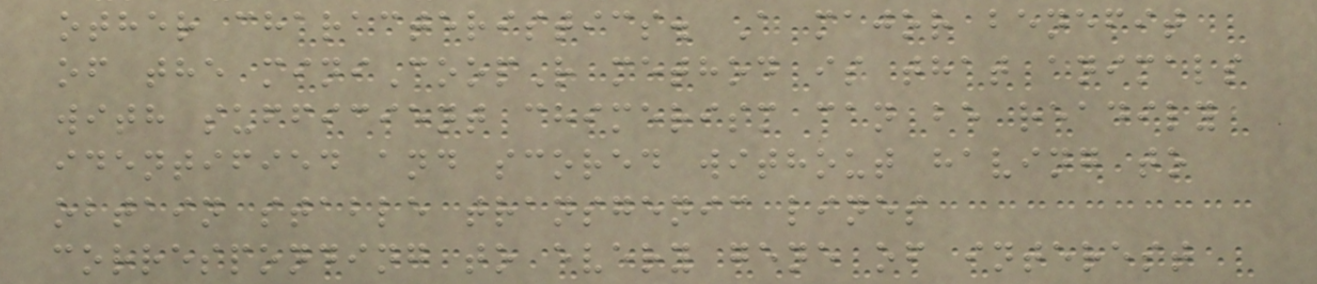other characteristics. A major benefit
of the miniCoopR method is that animals
with sufficient chimerism can be readily
identified and scored without having to
obtain stable transgenic lines
corresponding to every gene of interest
